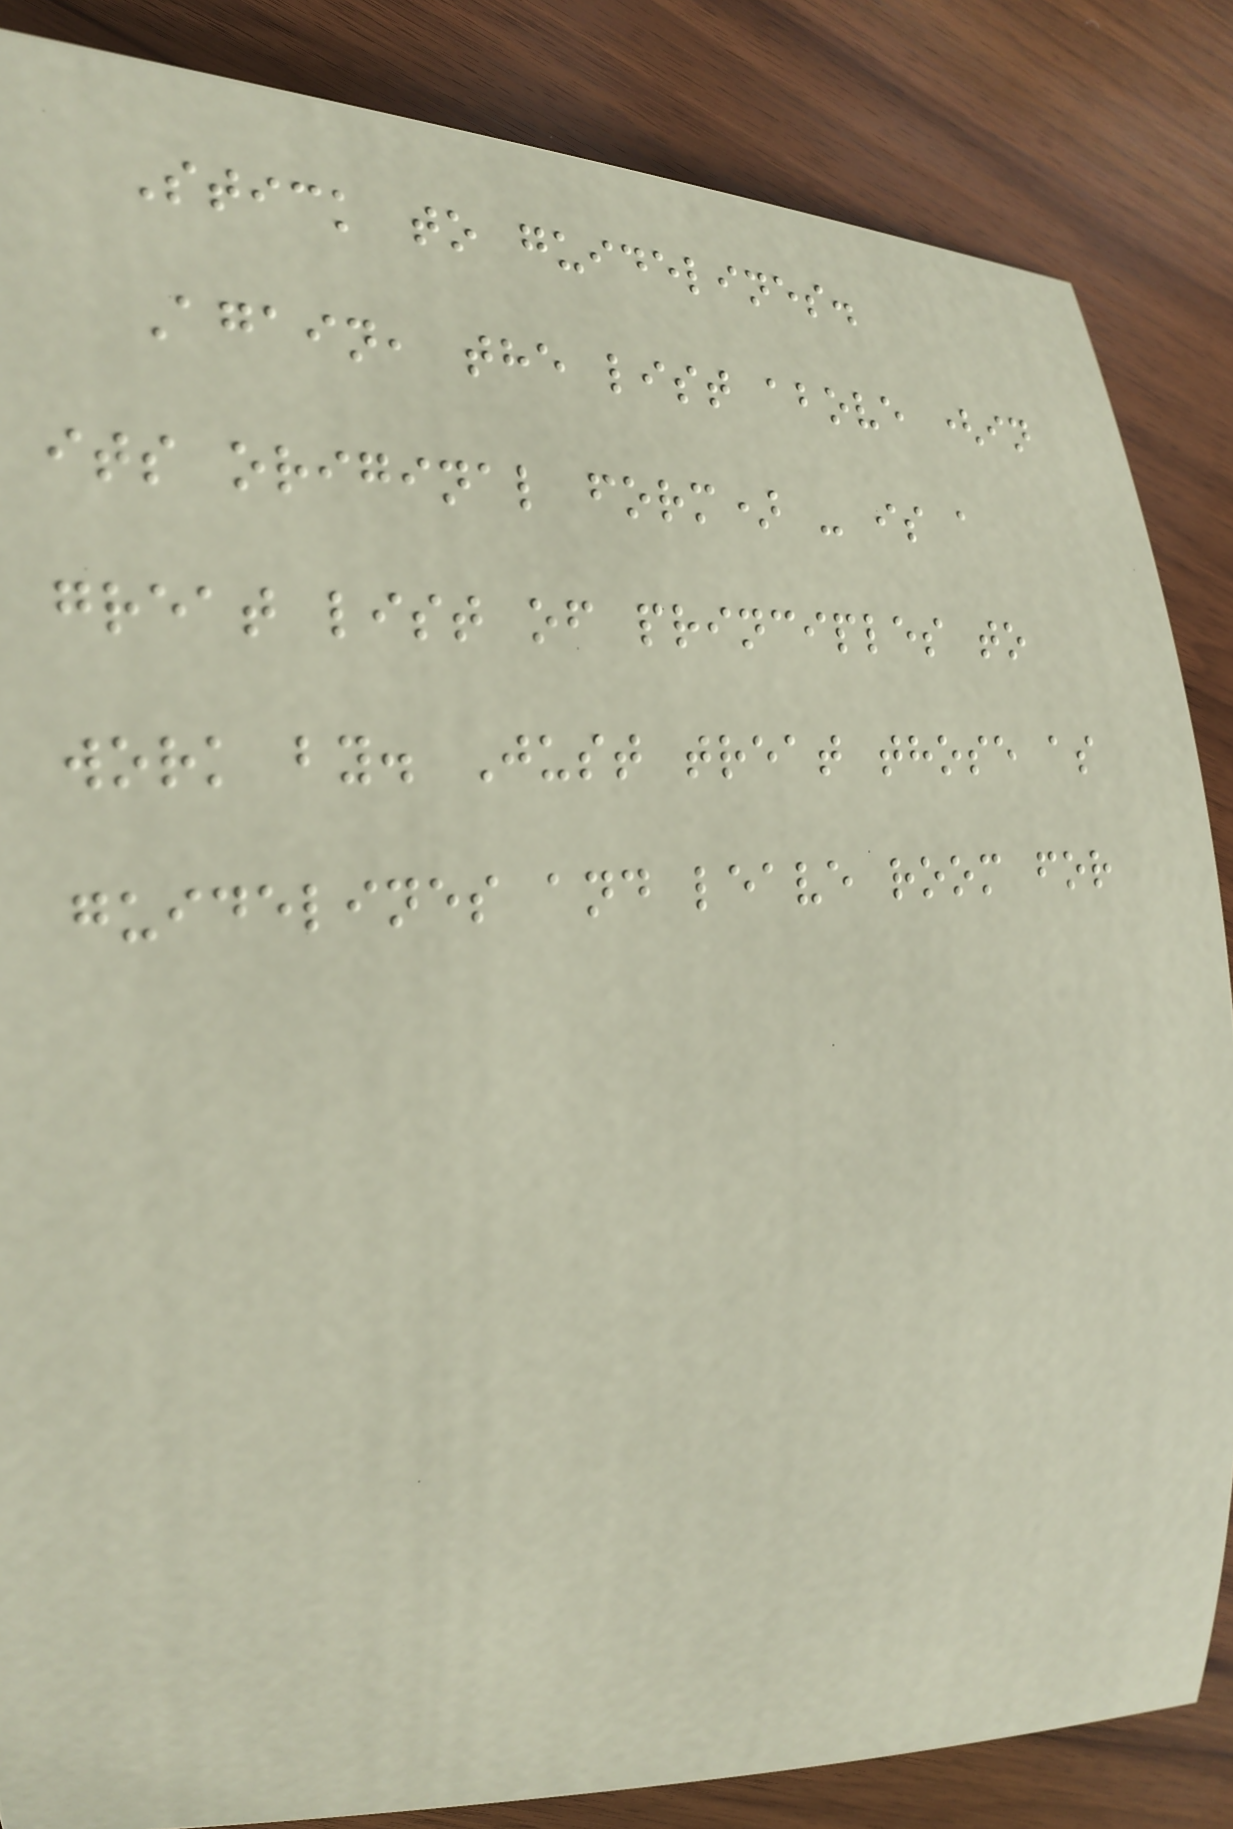Stick to guidelines.
Again, the list above (in
its original form) - is a
great list of principles to
work by. Just treat those as
guidelines and leave room for
